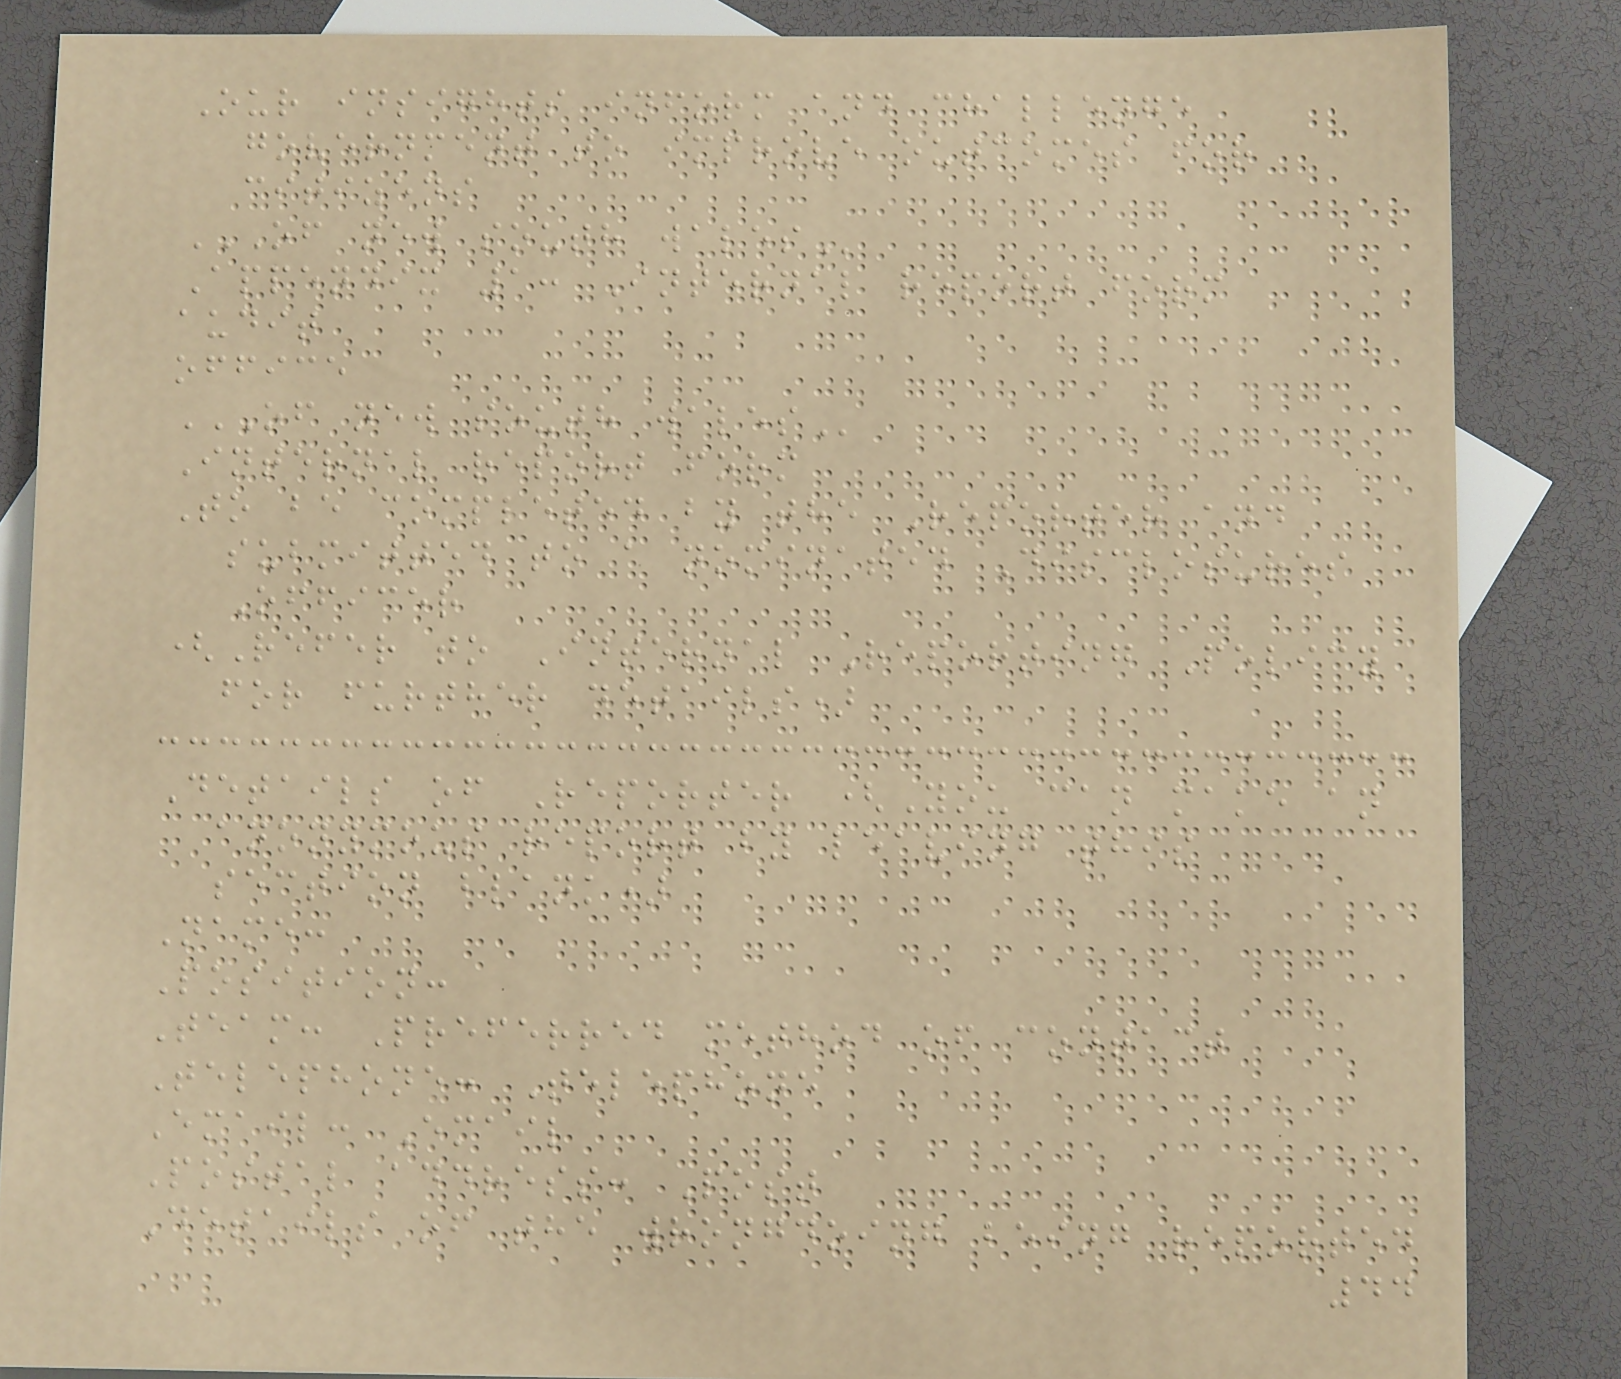Our insights inform and challenge
government to improve outcomes for
citizens
OF NEW SOUTH WALES
Appendix 1: Internal report form
audit
office
OF NEW SOUTH WALES
Internal report form
To be completed by the Reporter and
submitted to a nominated Disclosures
Officer
(Refer to Internal Reporting Policy
for further details)
Details of Reporter (You can make an
anonymous report by leaving this
section blank)
Name:
Position:
Team: Preferred method of contact
Telephone: Telephone
Email: Email
Postal address: Post
Details of the wrongdoing being reported
44
